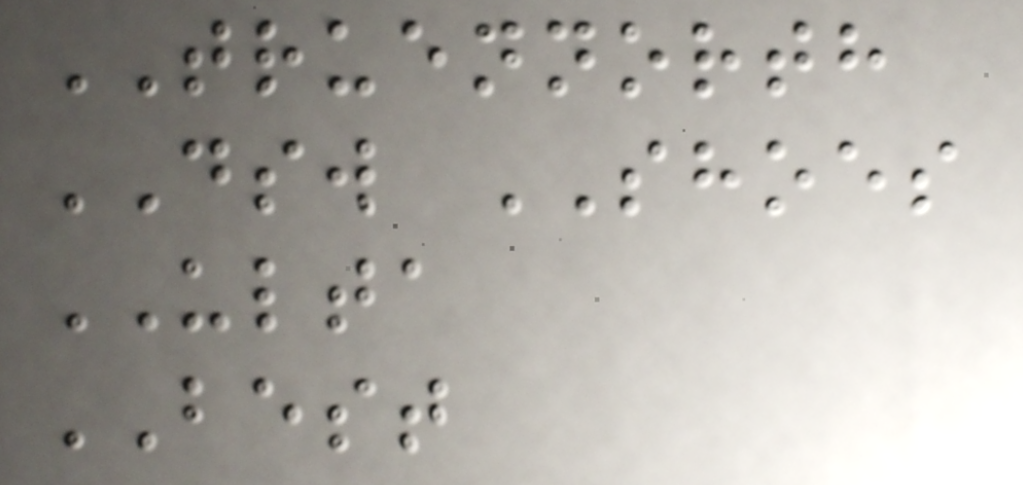TRUENNORTH
DSW SHOES
ULTA
BEST
